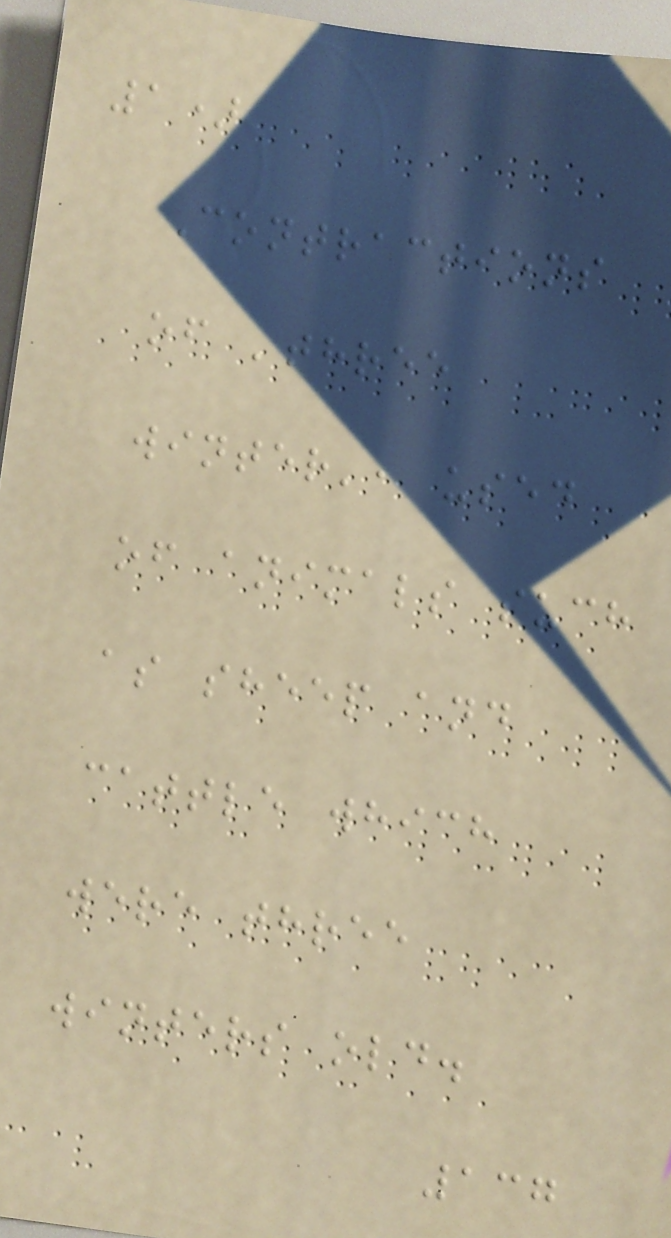1)
Contractions
of 'three
winter', used
of animals such
as sheep and
cattle which
were three
winters old.
137
